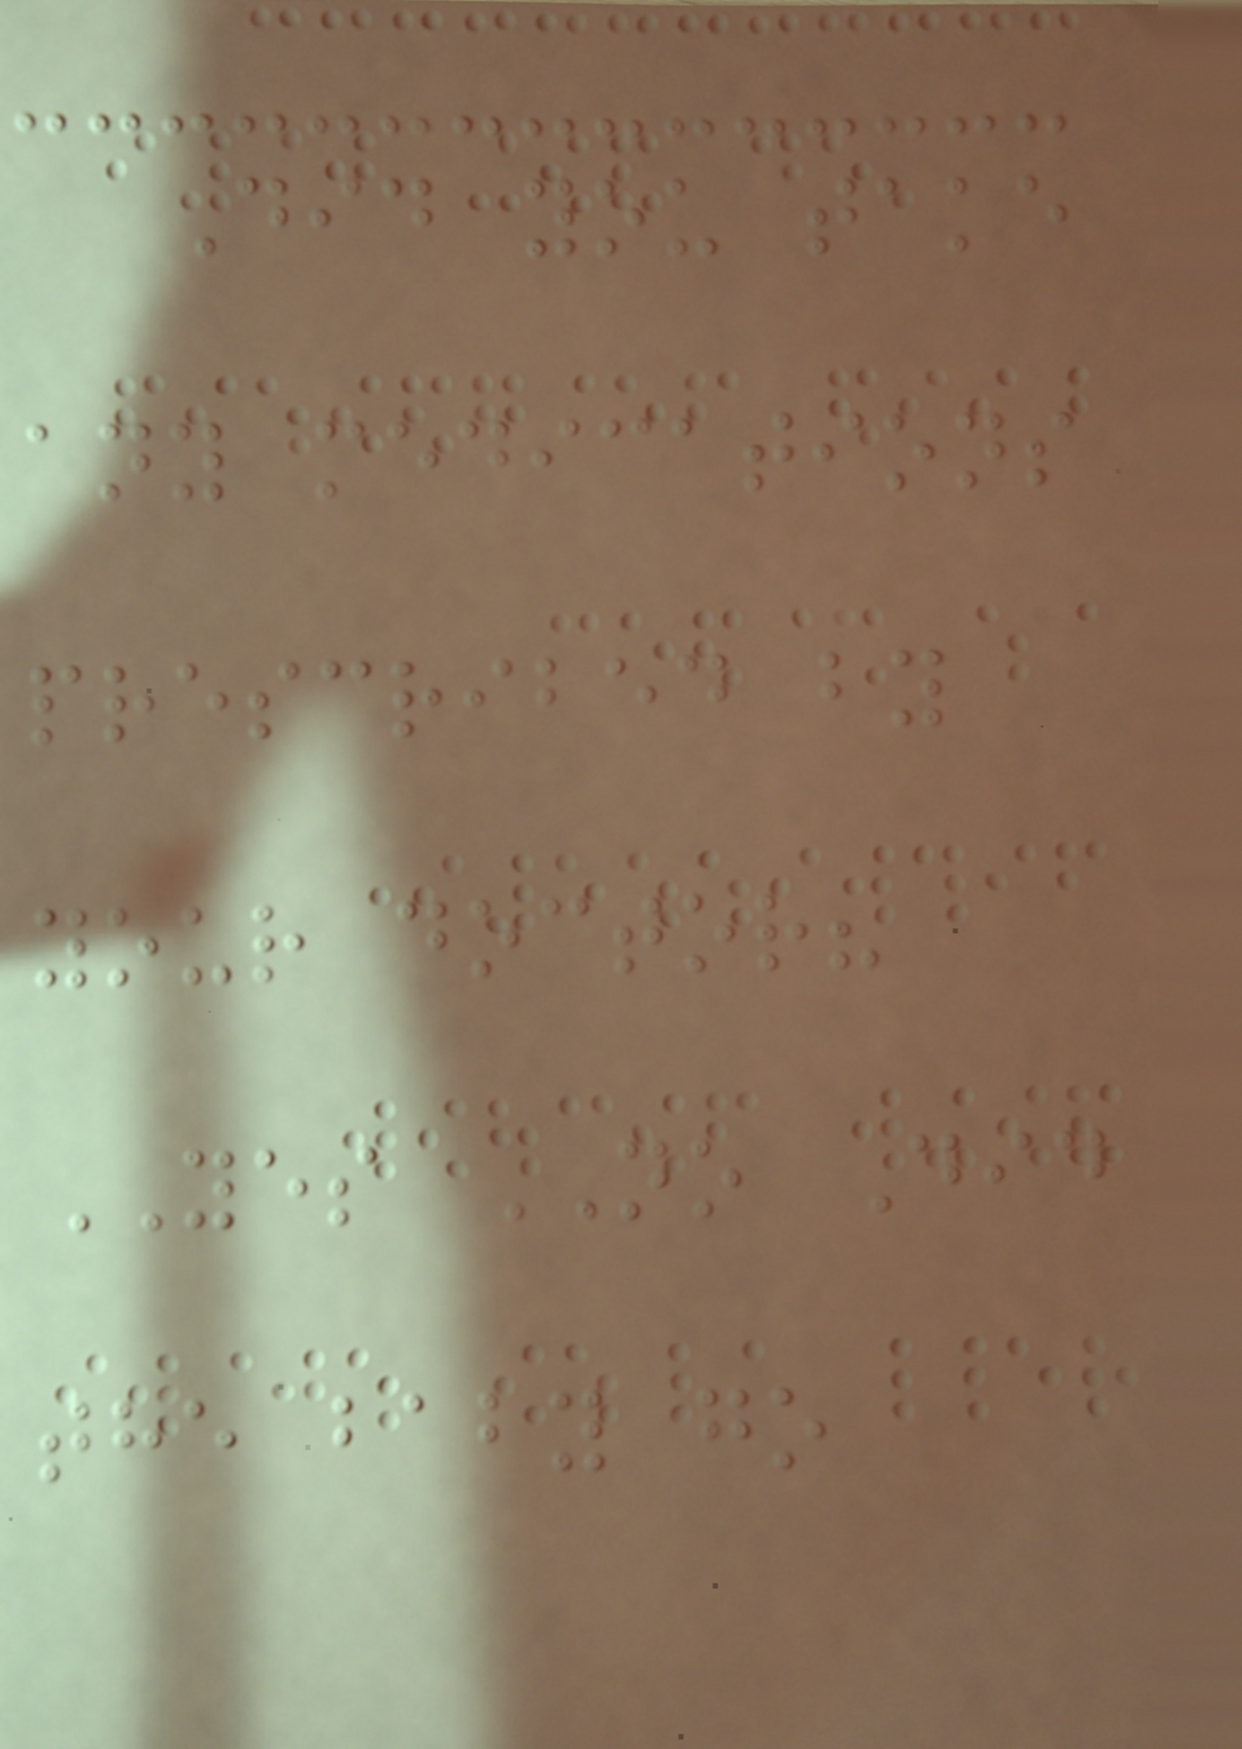Did you take
any medications
prescribed by
your doctor?
YES NO Did
the baby go
